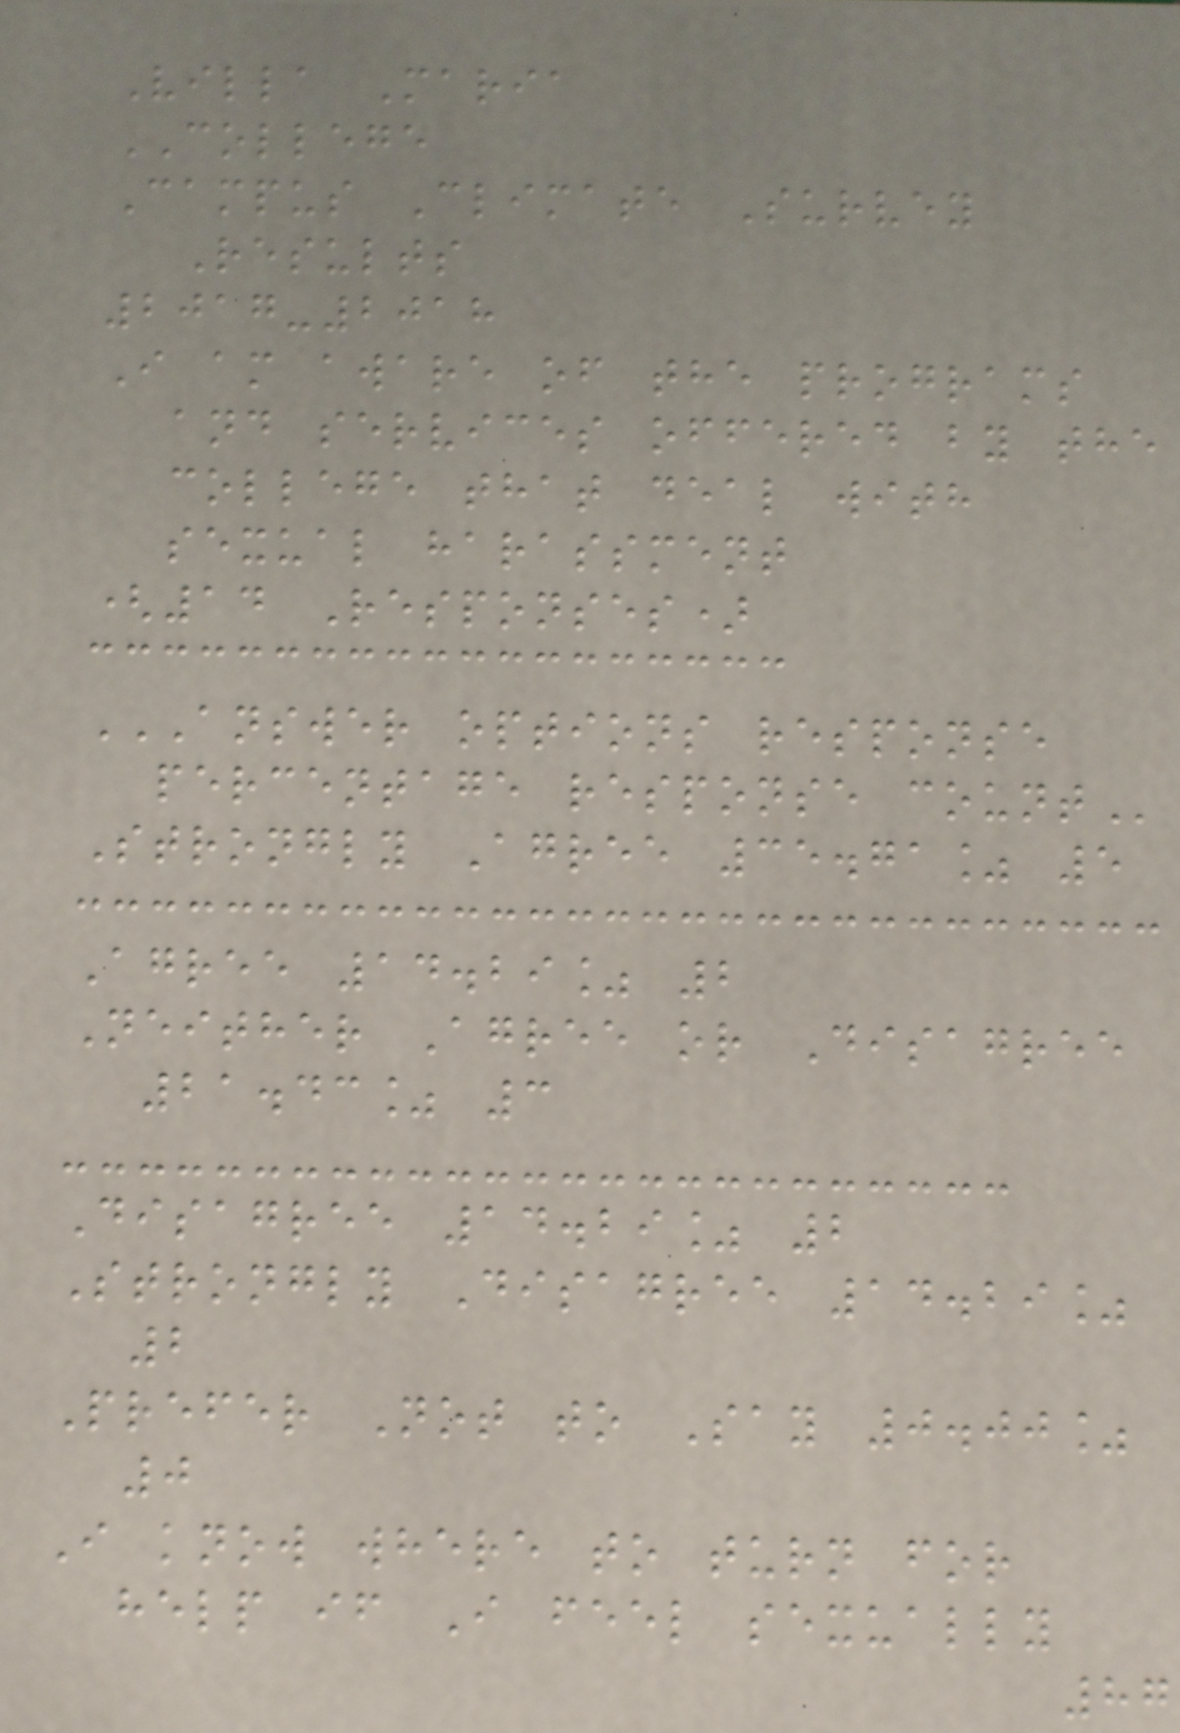Villa Maria
COLLEGE
Campus Climate Survey
Results
2017-2018
I am aware of the programs
and services offered by the
college that deal with
sexual harassment
(14 Responses)
ANSWER OPTIONS RESPONSE
PERCENTAGE RESPONSE COUNT
Strongly Agree 35.71% 5
Agree 14.29% 2
Neither Agree or Disagree
21.43% 3
Disagree 14.29% 2
Strongly Disagree 14.29%
2
Prefer Not to Say 0.00%
0
I know where to turn for
help if I feel sexually
87
